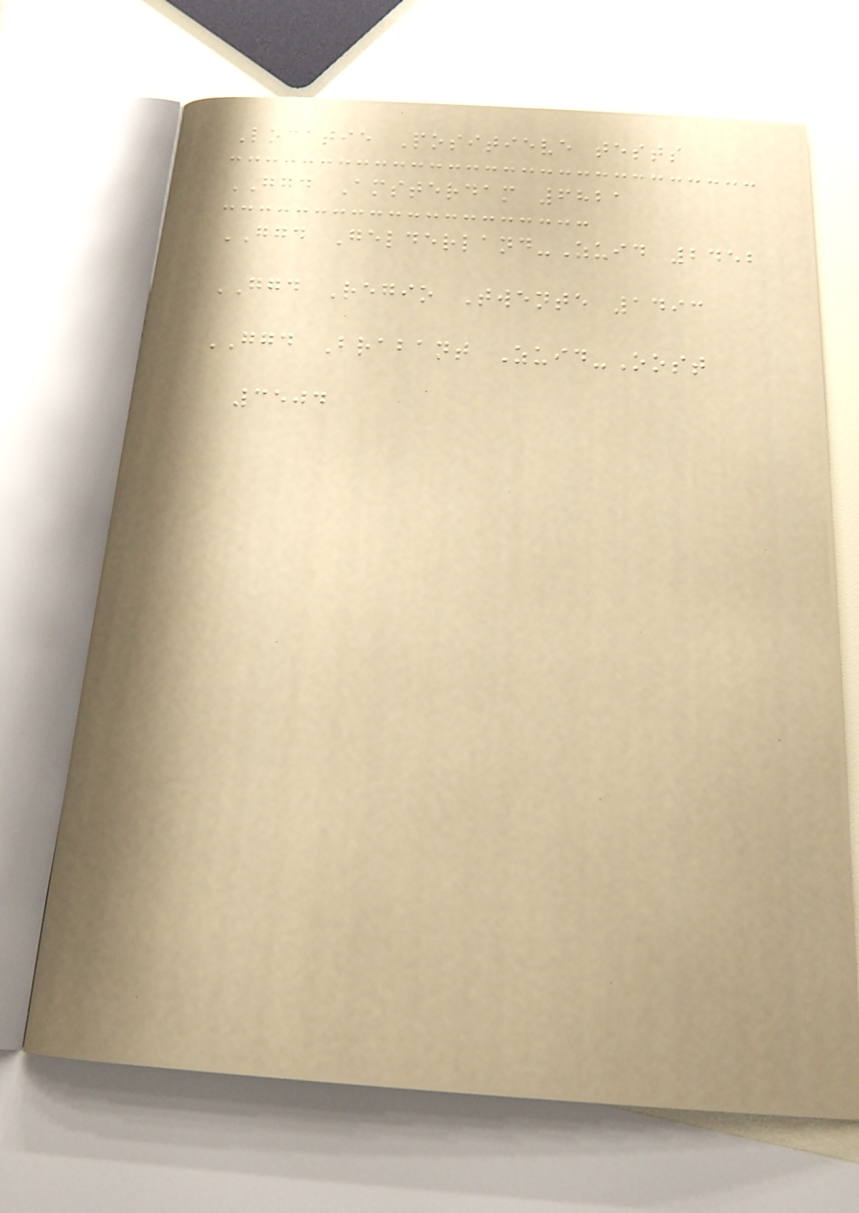Locatie Positieve tests
GGD Amsterdam 6821
GGD Gelderland-Zuid 2452
GGD Regio Twente 1493
GGD Brabant Zuid-Oost
3504
